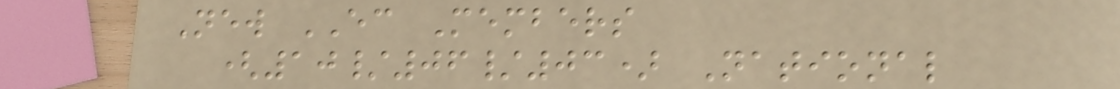New EC Members
(10/06/03) National
